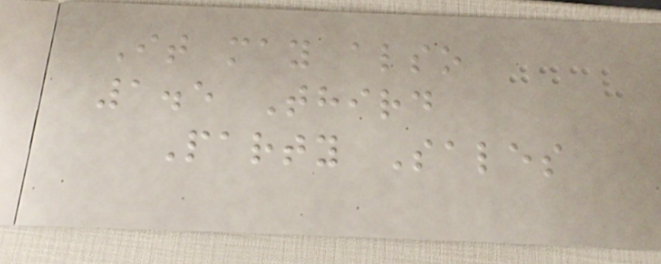It may also
1.5 Third
Party Sales
